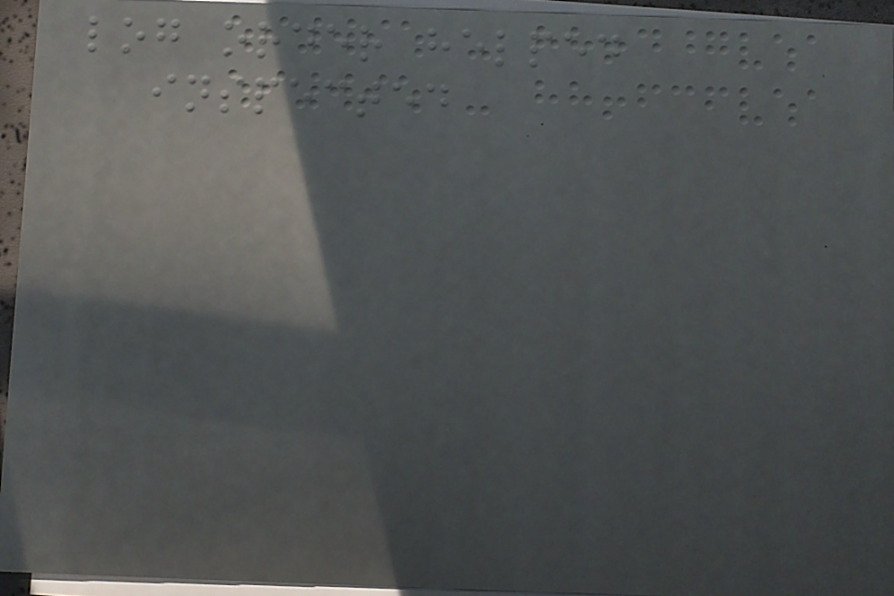log order helped
inspected
